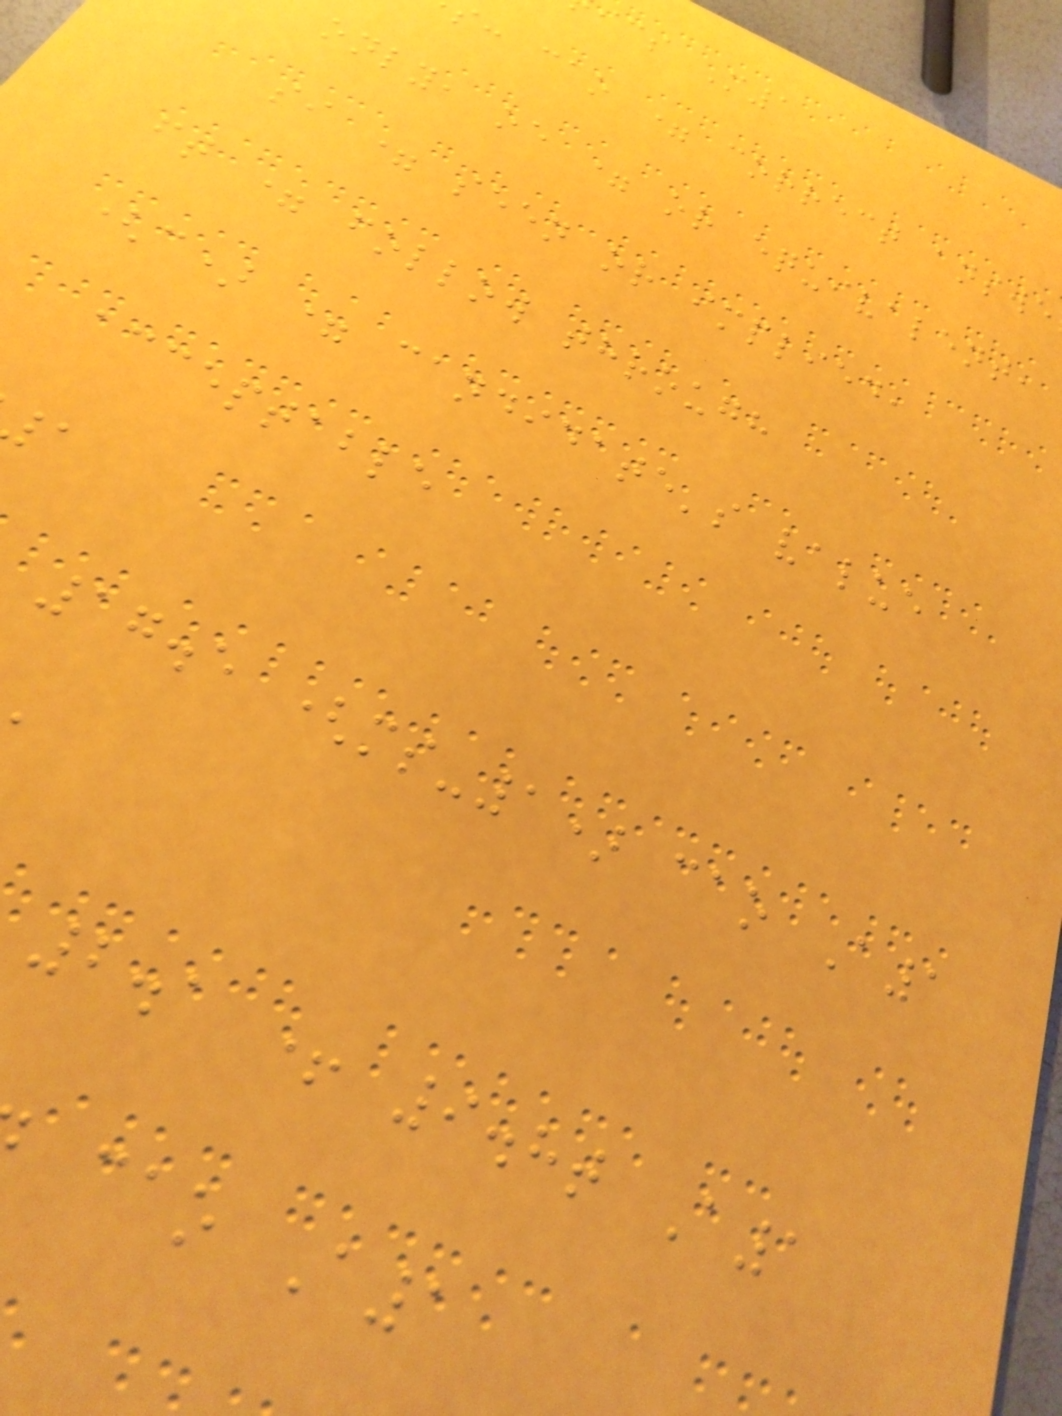ics M1
s: cao = correct answe
only, oe = or equivalent,
si = seen or implied,
ft = follow through
(c) = candidate's value
acceptable
17.5 (ms-1) cao A1
2.1 + 9.8t A1
cao A1
